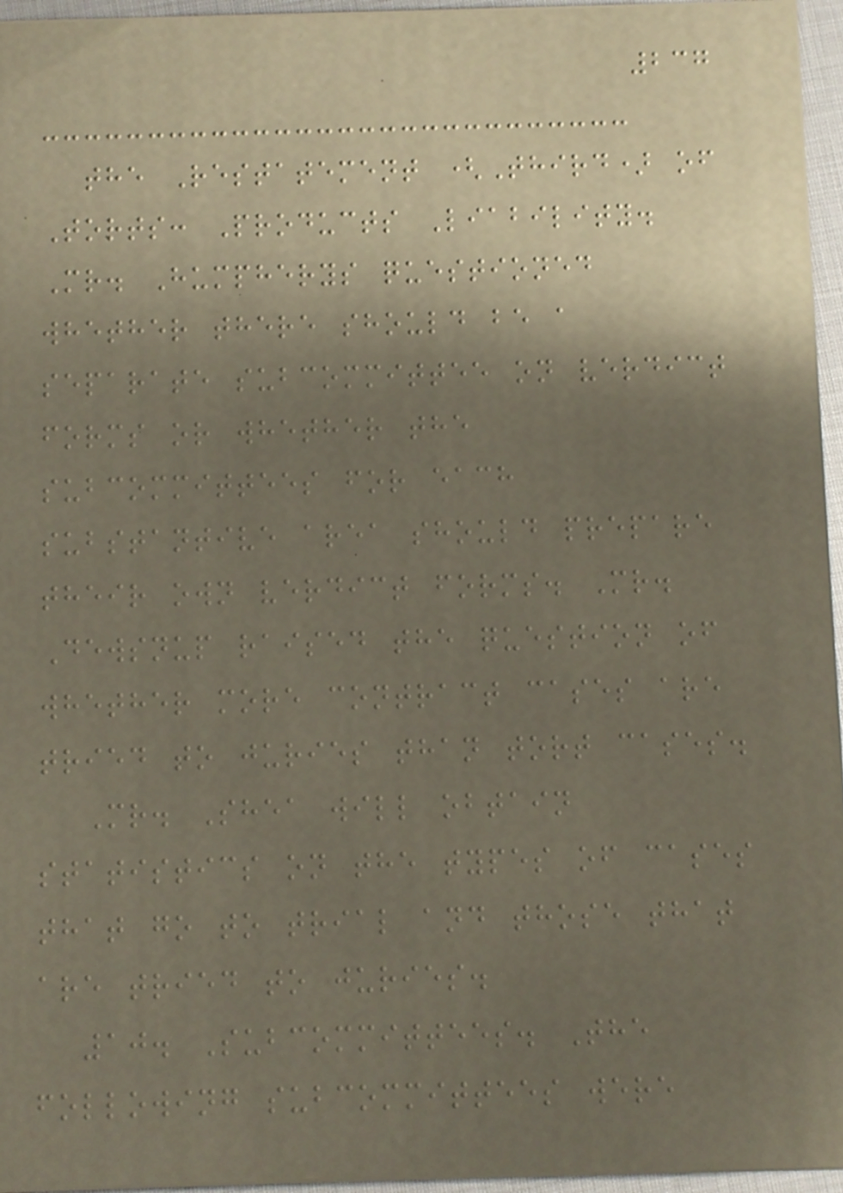237
the Restatement (Third) of
Torts: Products Liability.
Mr. Humpherys questioned
whether there should be a
separate subcommittee on verdict
forms or whether the
subcommittees for each
substantive area should prepare
their own verdict forms. Mr.
Dewsnup raised the question of
whether more contract cases are
tried to juries than tort cases.
Mr. Shea will obtain
statistics on the types of cases
that go to trial and those that
are tried to juries.
10. Subcommittees. The
following subcommittees were
